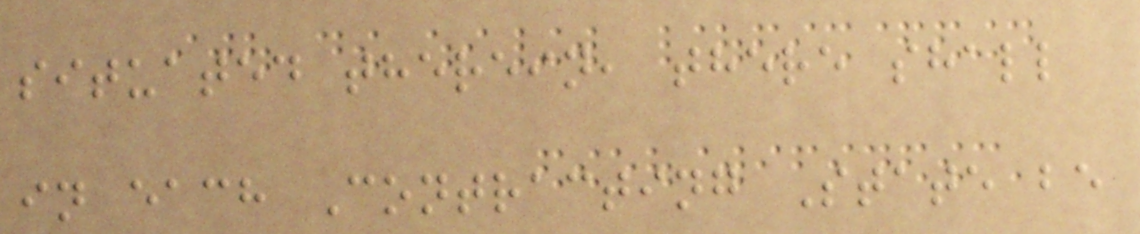situated therein, there shall
in each Contracting State be
